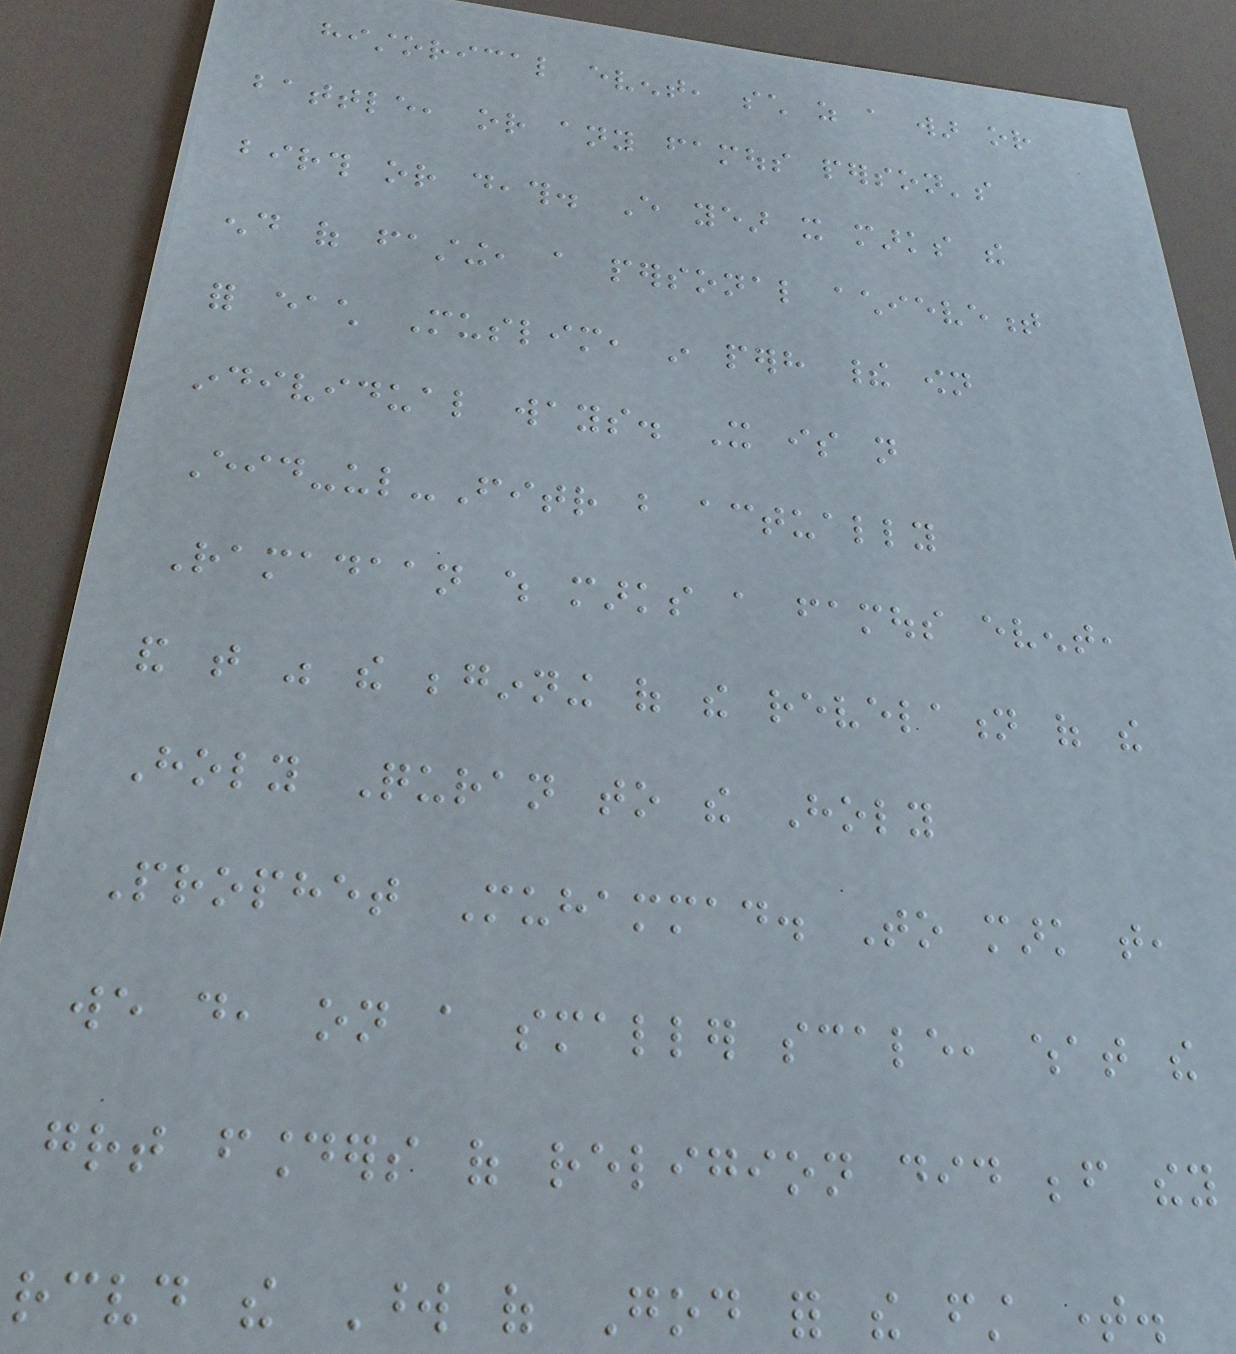historical event, such as a war or
battle, or any famous person's
birth or death. Every year it marks the
end of fasting, a personal achievement
for each Muslim, in perhaps their own
individual ways. It is not
Eid-ul-Fitr but actually
Ramadaan which marks a famous event,
and that was the beginning of the revelation of the
Holy Quran to the Holy
Prophet Muhammad. To mark that,
we do, on a smaller scale, what the
great founders of religion did before they
received the Word of God for the first time.
